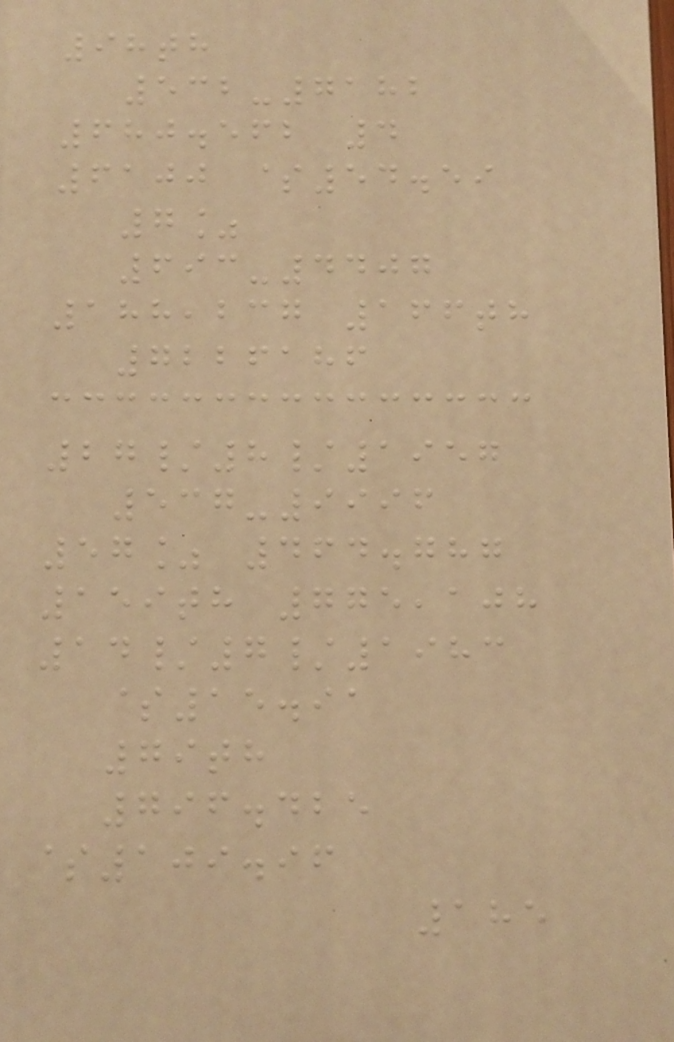98th
532-7182
680.562 4
6100 $54.59
7%
693-4407
188,237 166th
7226186
27/8/1957
537-9996
57% 464.787
159th 775,108
14/7/1983
$15.91
79th
796.425
$109.96
185
